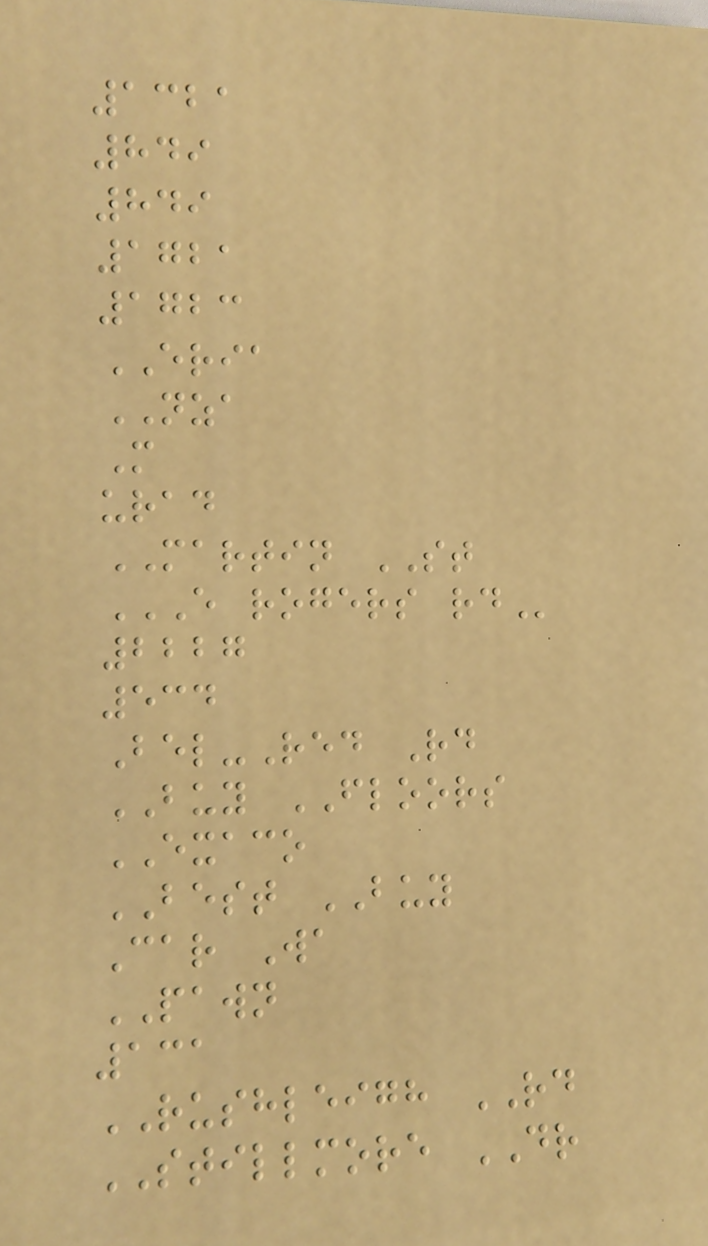1321
849
849
1721
1723
ERIA
NZA
M
urad
MARTIN ST
E ROGERS RD
2227
534
Bel-Red Rd
BUY FLOORS
EXACO
BEST BUY
Car Wa
PAWN
131
RUSHLEIGH RD
STILLMORE DR
